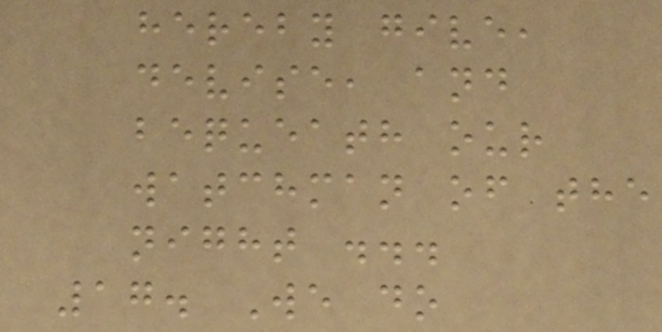hereby give,
devise, and
bequeath our
watchman of the
night ...
17. We do
